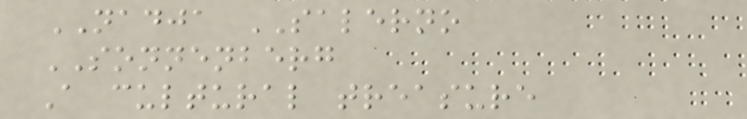NADJA SALERNO
SONNENBERG
A cultural treasure
